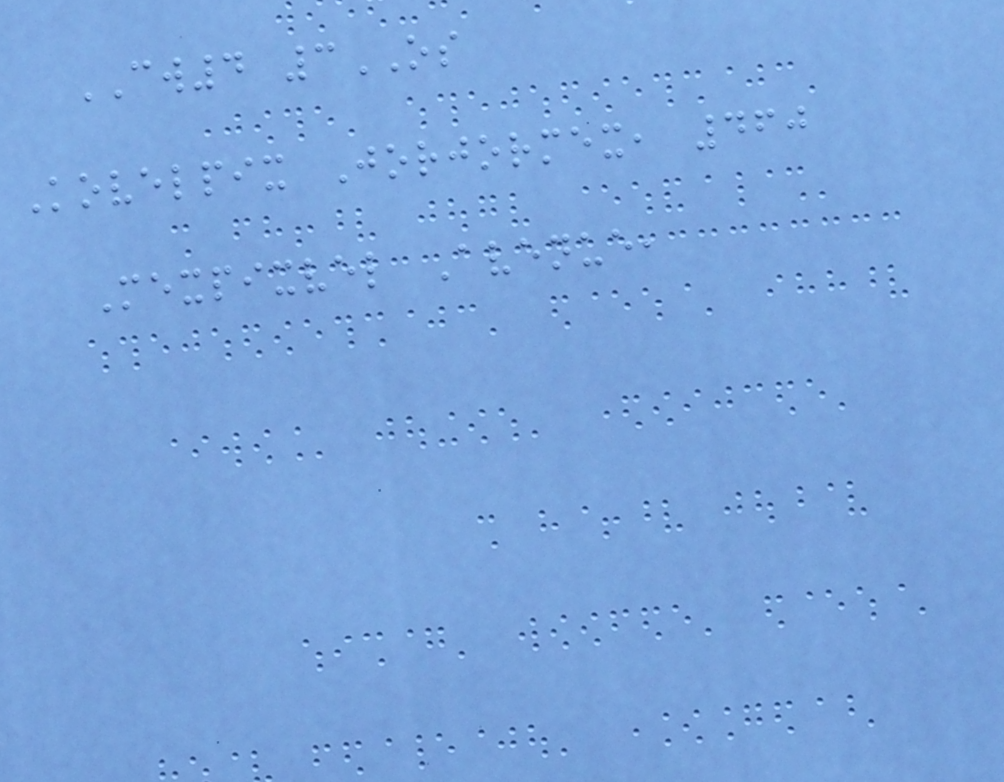CW4 3OS
Kovelpix Jorjormex, 460
Mexpixvel Avenue,
